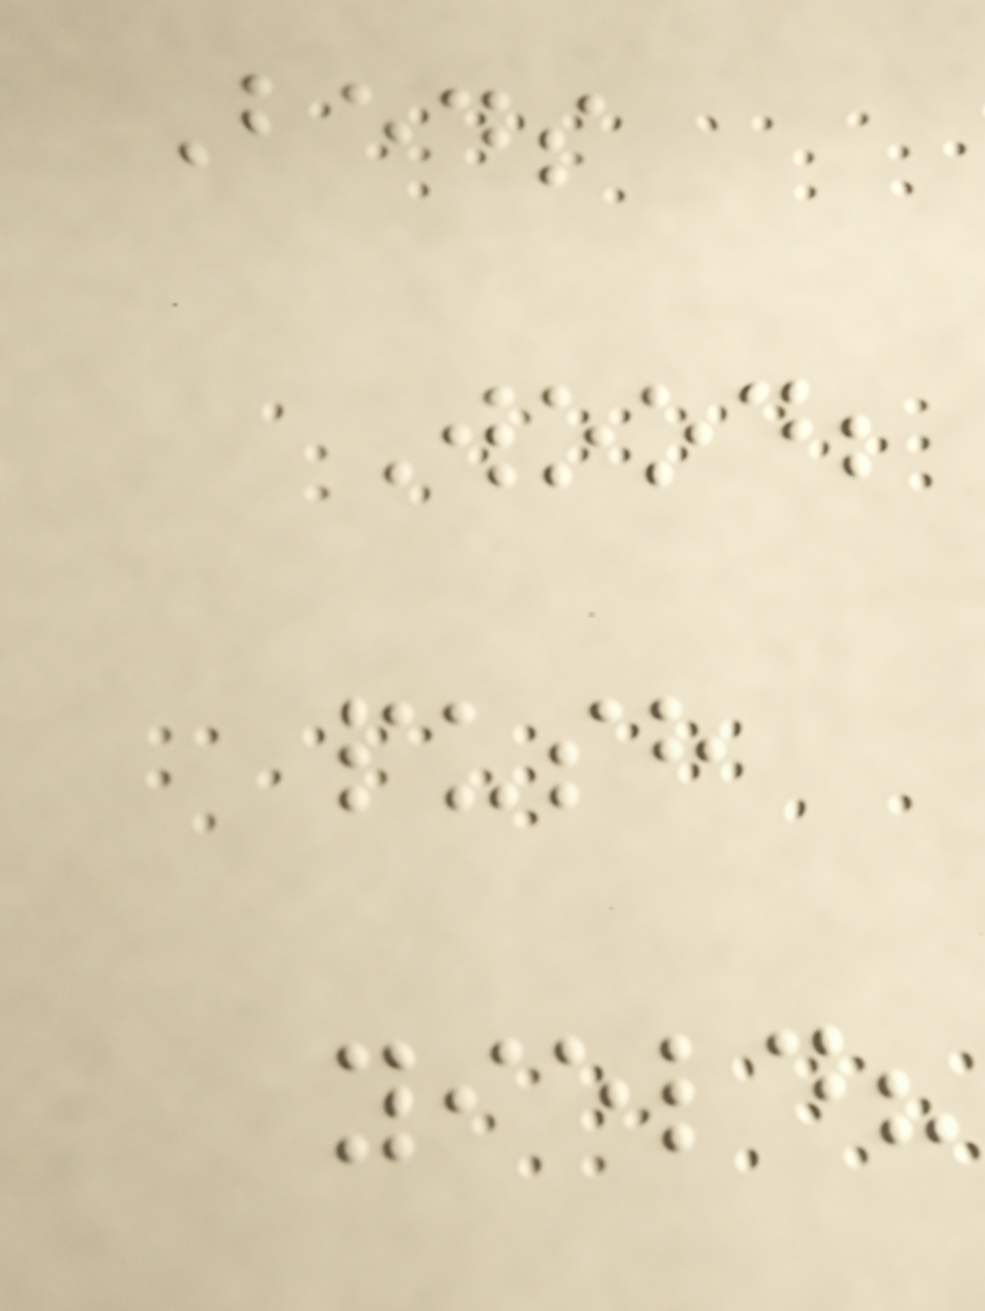Beds
Wood;
push
yield?
